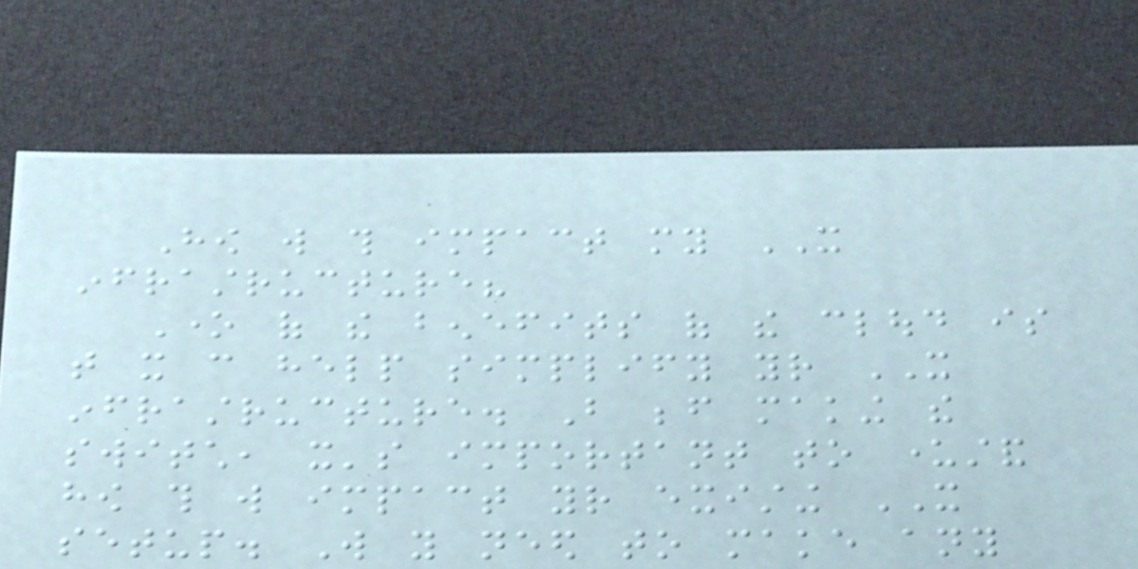How will this impact my IT
infrastructure?
One of the benefits of the cloud is
that it can help simplify your IT
infrastructure. But before making the
switch, it's important to understand
how this will impact your existing IT
setup. Will you need to make any
